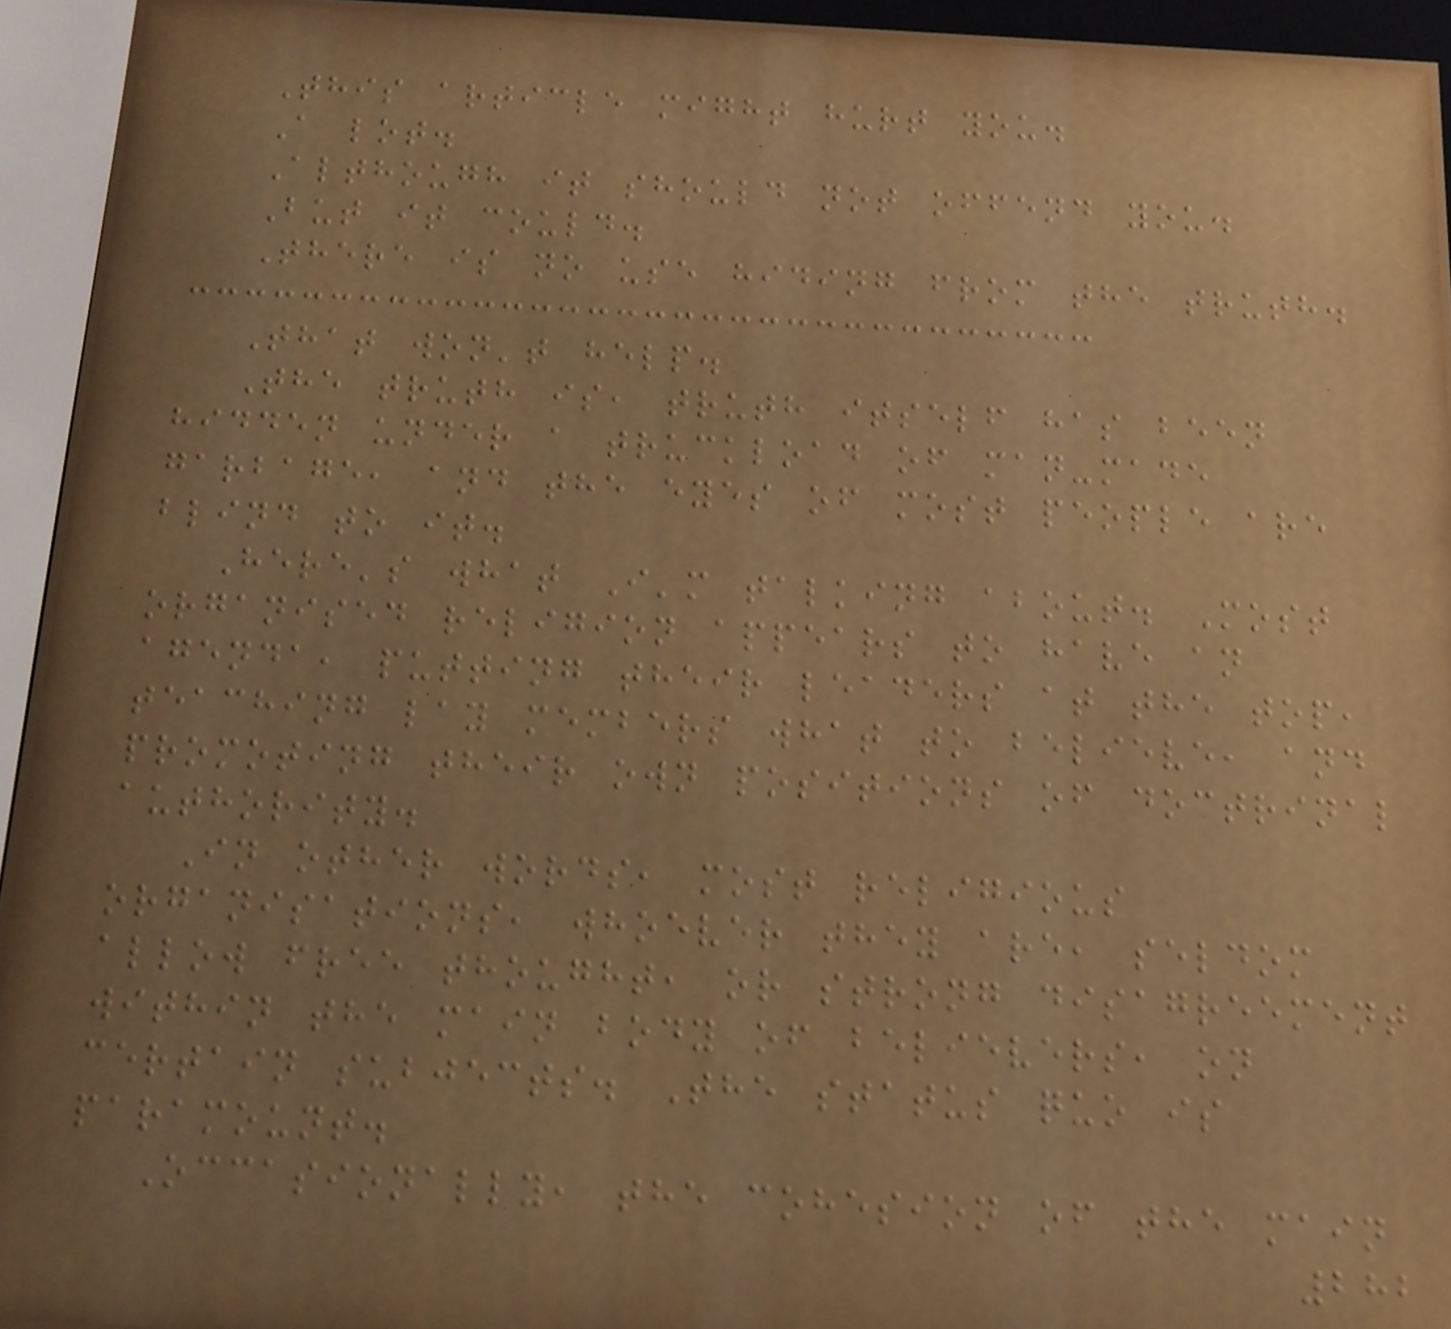This article might hurt you.
A lot.
Although it should not offend you.
But it could.
There is no use hiding from the truth.
That won't help.
The truth is, truth itself has been
hidden under a truckload of man-made
garbage, and the eyes of most people are
blind to it.
Here's what I'm talking about. Most
organised religion appears to have an
agenda, putting their leaders at the top,
teaching lay members what to believe, and
promoting their own positions of doctrinal
authority.
In other words, most religious
organisations, whoever they are, seldom
allow free thought, or strong disagreement
within the main body of believers, on
certain subjects. The status quo is
paramount.
Occasionally, the cohesion of the main
282
